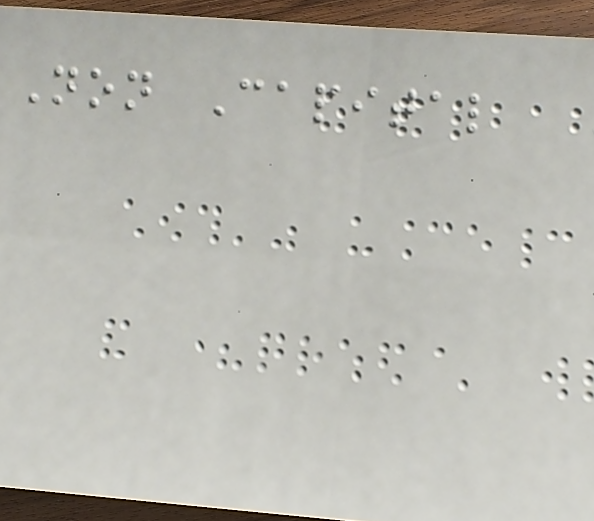Non Capital
